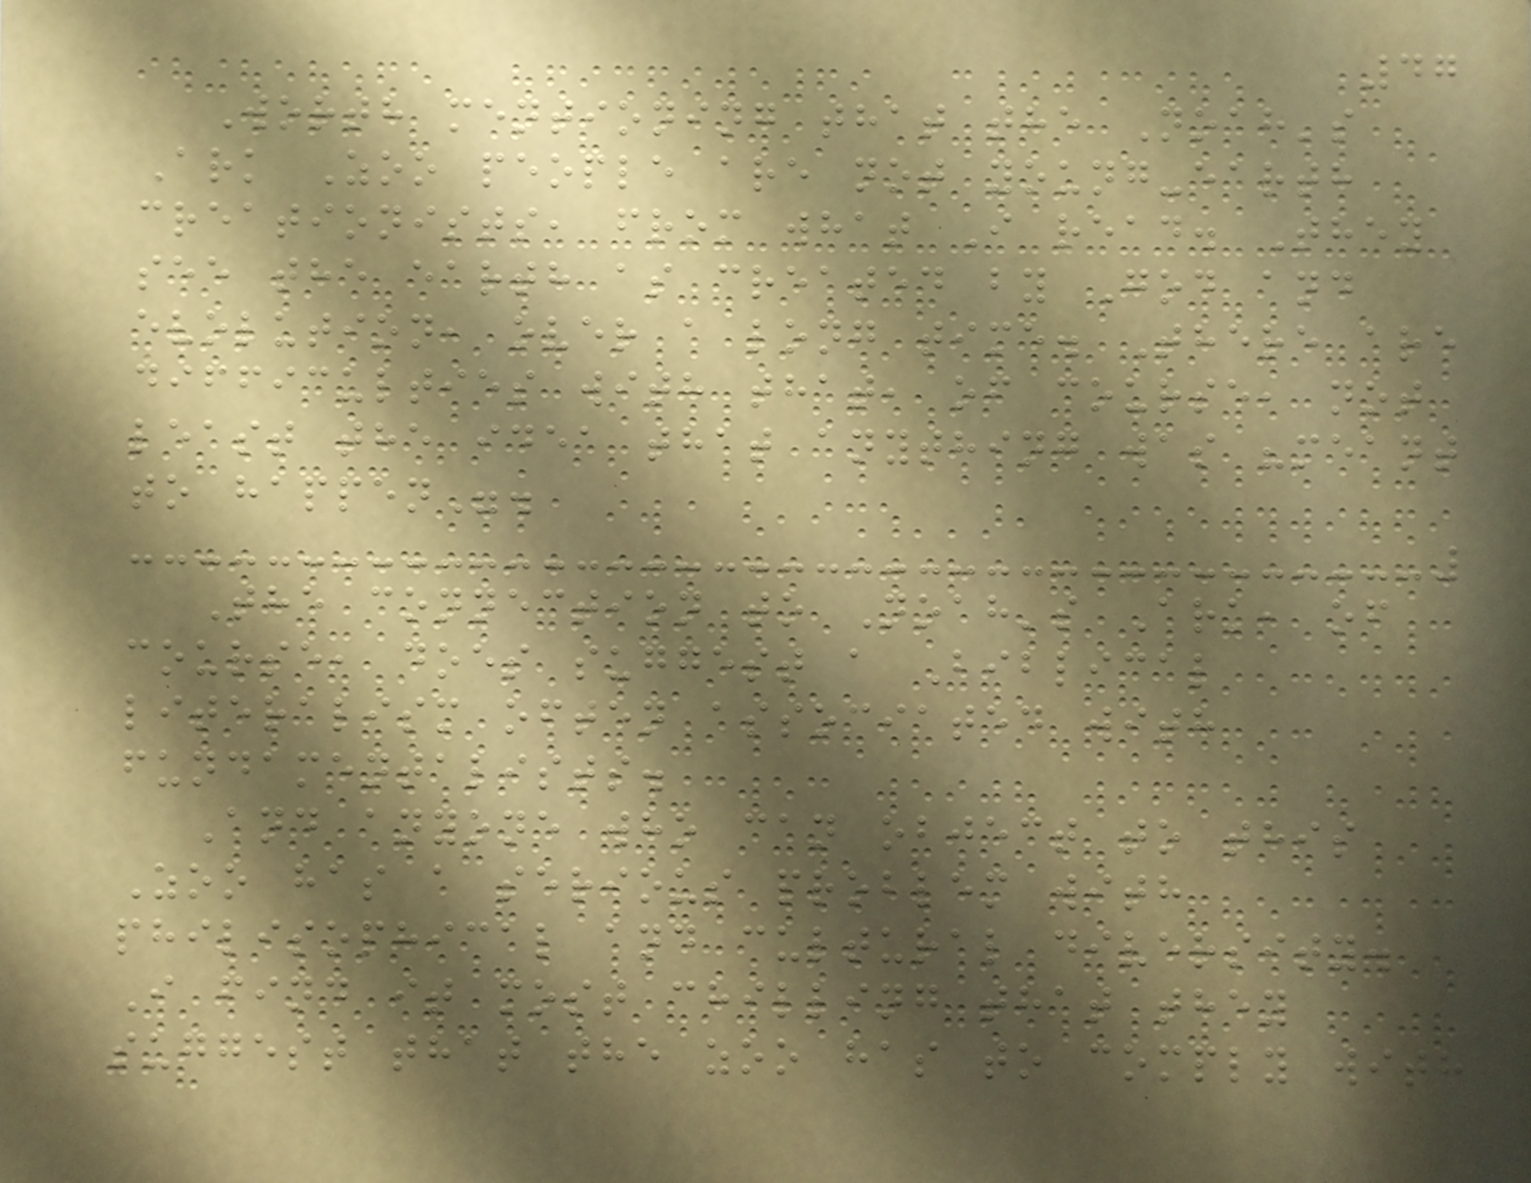47
Worth mentioning that the Noah's
Ark Zoo people are not young-earth
creationists, from what I read. They
see the earth as created by God and
evolution, over a long time. There are
difficulties with that, of course, not
least the idea that anything was "meant
to happen".
The connection to Noah's Ark, of
course, does suggest a Biblical
literalism often associated with
fundamentalists.
And anyone who can object to this
Zoo has a serious problem with
philisophical and cultural diversity.
I find it most chilling that they
suggest that the zoo has to comply with
